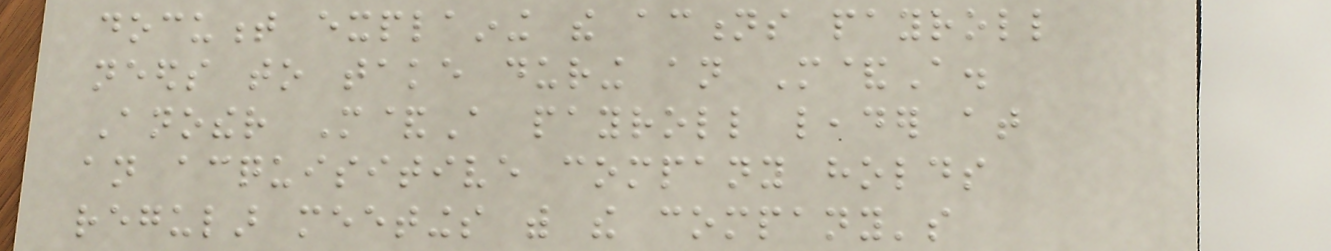document explaining the actions payroll
needs to take during an M&A.
Another M&A payroll leader at
an acquisitive company holds
regular meetings with the company's
